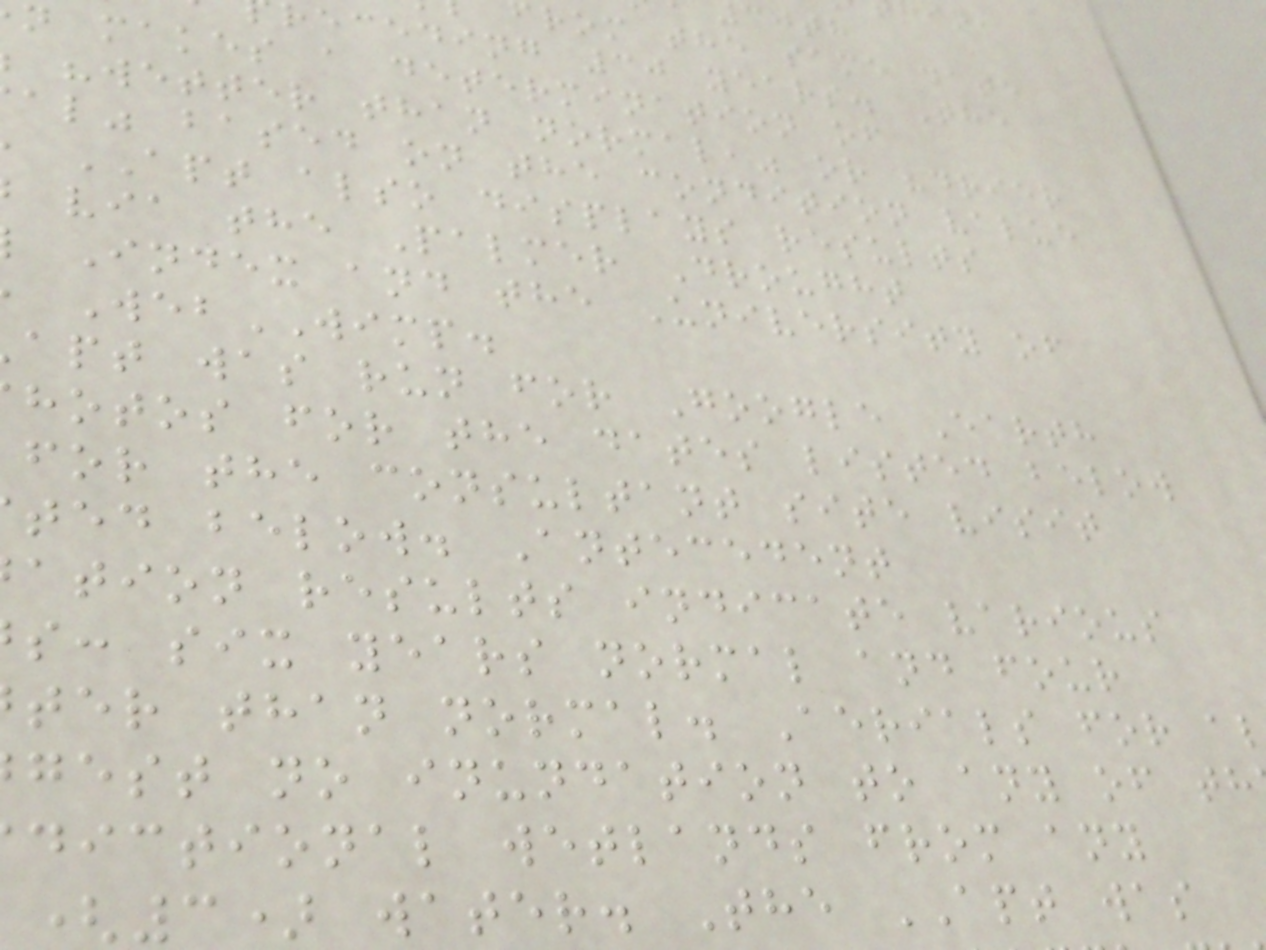rom the same date
eceding 30 years. The
n makes a determination of
"wetter than normal," or "drier
al" based on the condition value
APT also displays results
via the Palmer Drought
Index and the University of
WebWIMP.
apt was run for Google Earth
hotos for the dates listed below
for the consultant site visit
ted below. Antecedent
ation results indicate various
s: six years normal and four
ter than normal. Aerials for a
gest no inundation to any of th
dictional wetlands from any
(3) water. The APT was
